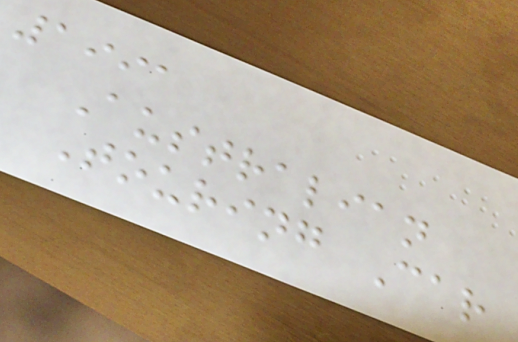1991
Australian
Touring Car
